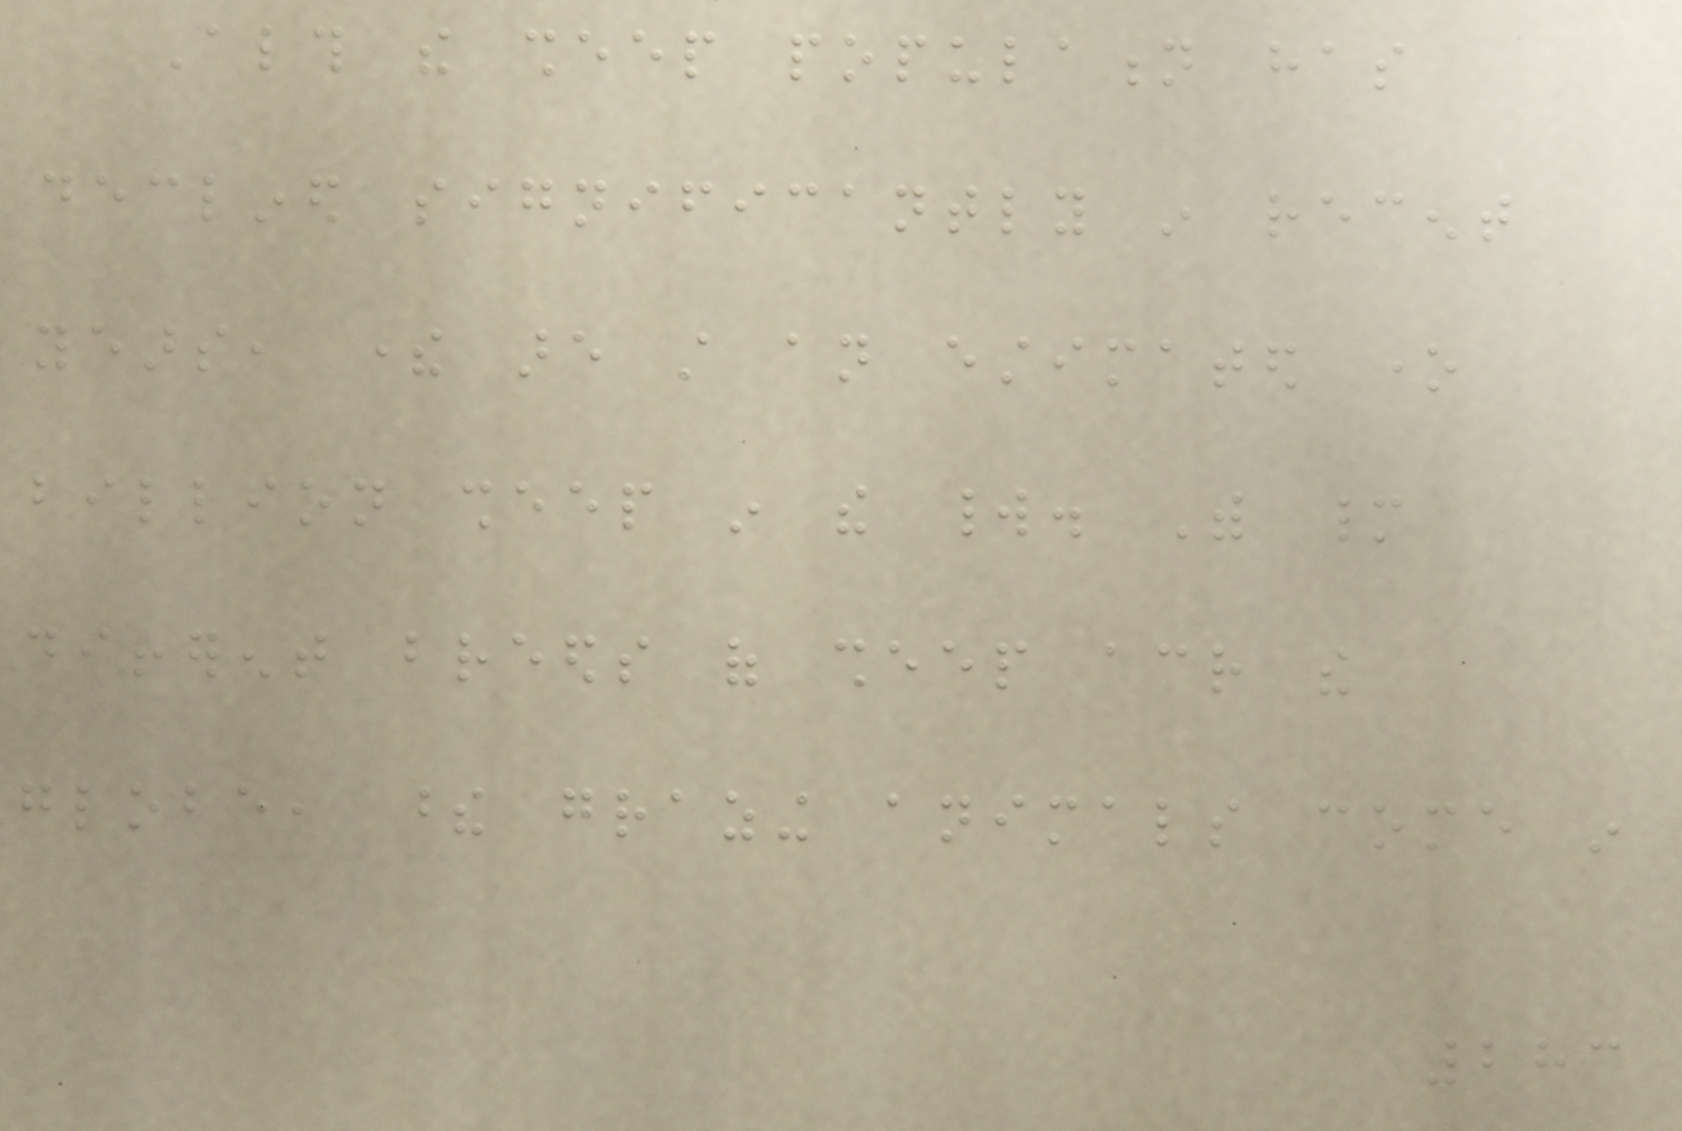Although the sheep population has
declined significantly in recent
years, there are still an estimated one
billion sheep in the world. With many
different breeds of sheep across the
globe, these grazing animals come in
283
